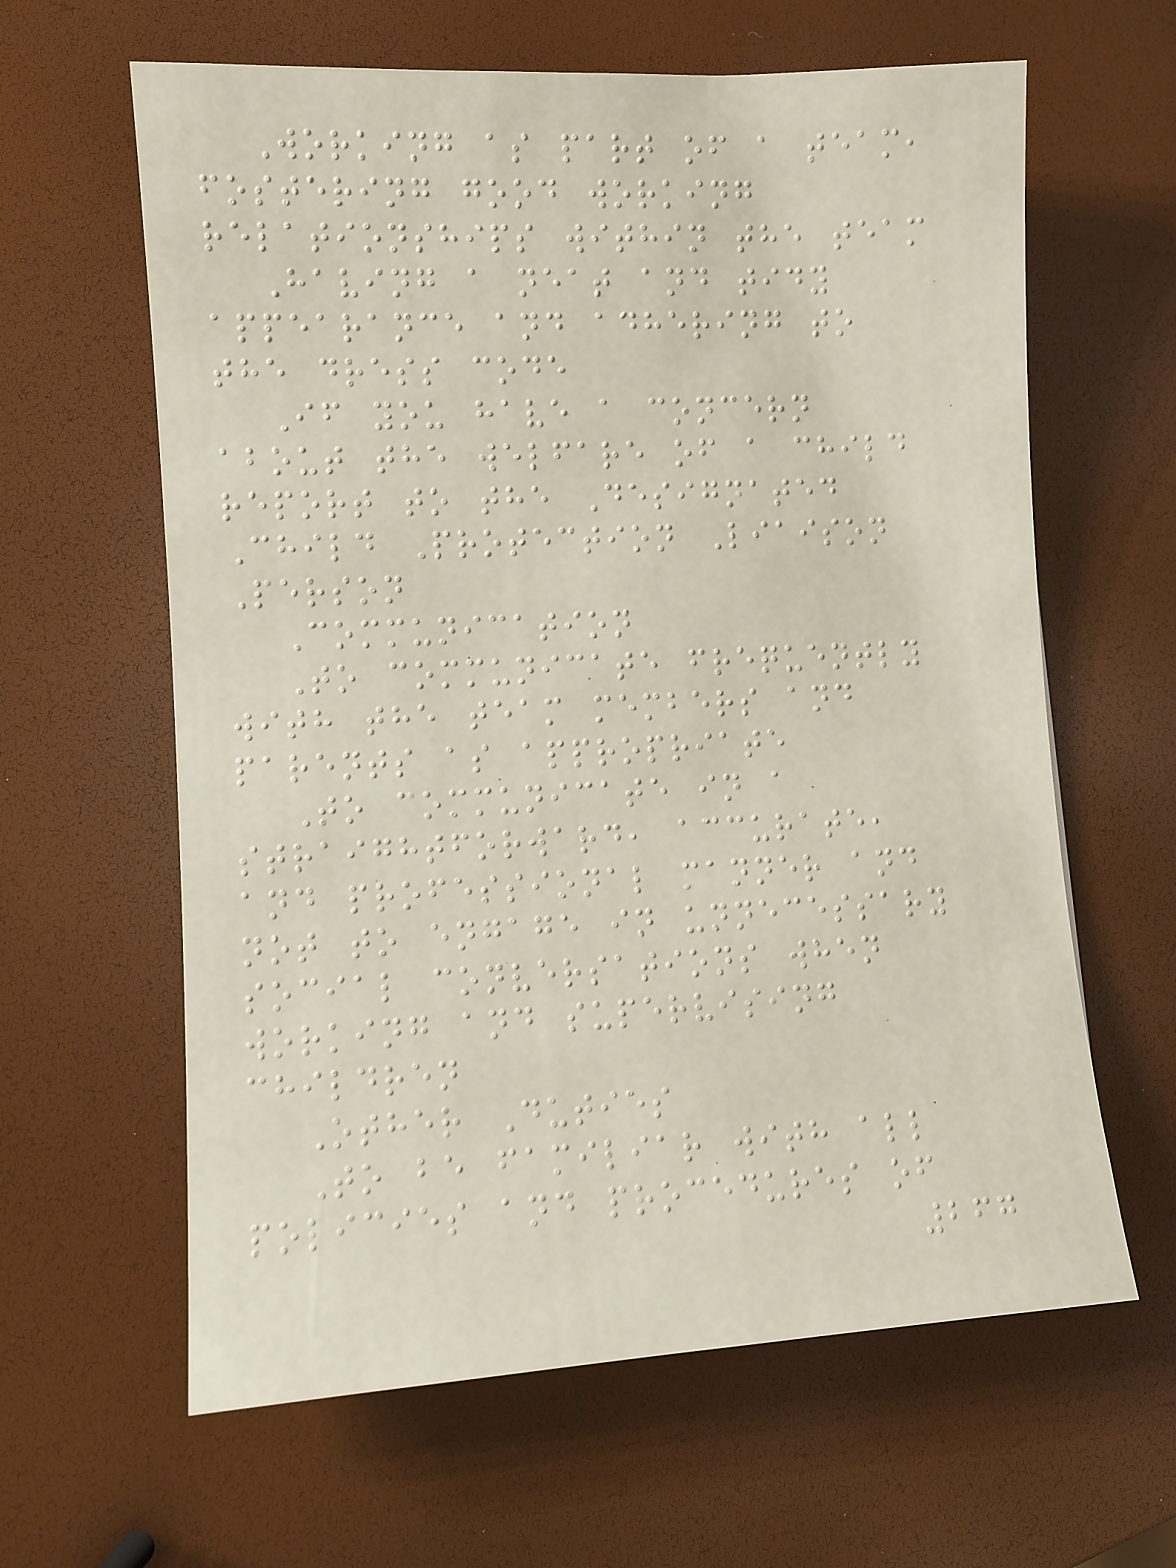Working as part of a team,
fostering good working
relationships within the team
Having a neat and tidy
appearance and adhering to
the dress code
If you have a concern
about the welfare of a child
report to the Designated
Child Protection Liaison
Person
Communication
To communicate frequently
with the team members and
parents as appropriate
To communicate in a
straightforward, accurate,
and professional manner and
not to engage in unnecessary
social conversations when
working and supervising
children
Other Duties
To be familiar with all
policies and procedures of
267
